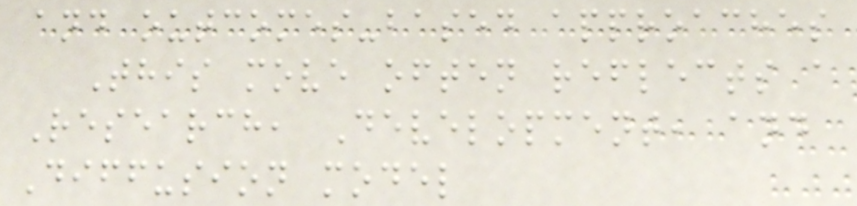and outcomes-based approaches
This move often reflects a
Research, Development, and
Diffusion model
